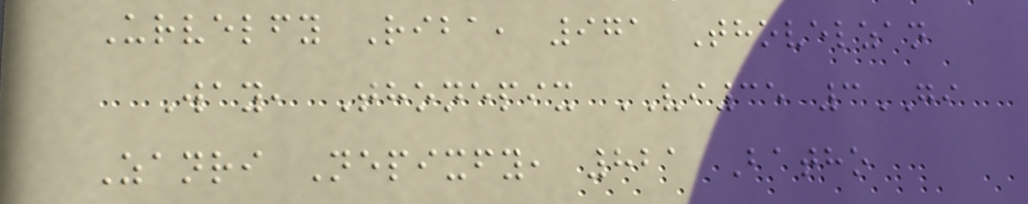Urvelfy Riba, 971 Thovelzan
Way, Thonepix VI35 3GI
Zanri Nepixfy, 821 Batho
